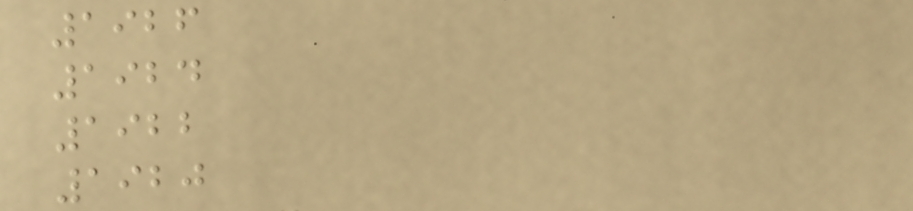1926
1924
1922
1920
